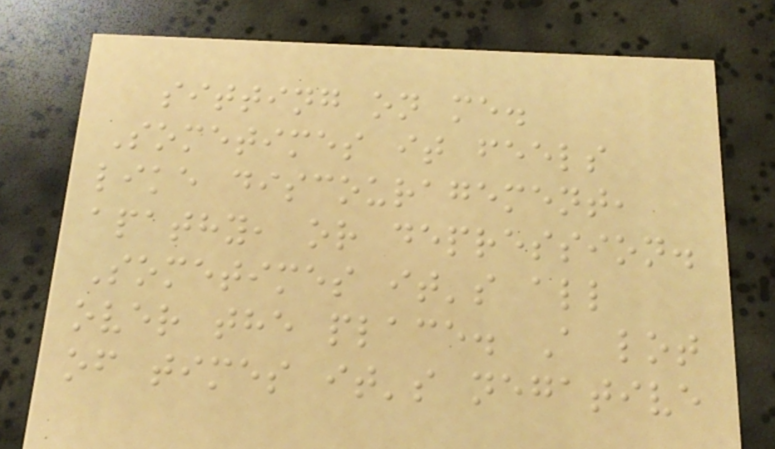sitting on me.
Sometimes it feels
like discouragement,
apathy, or depression.
Sometimes it's all
over the place. A lot
of times it's negative
